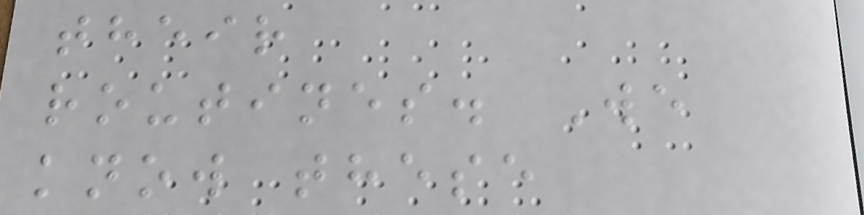their
routines. We
know these
